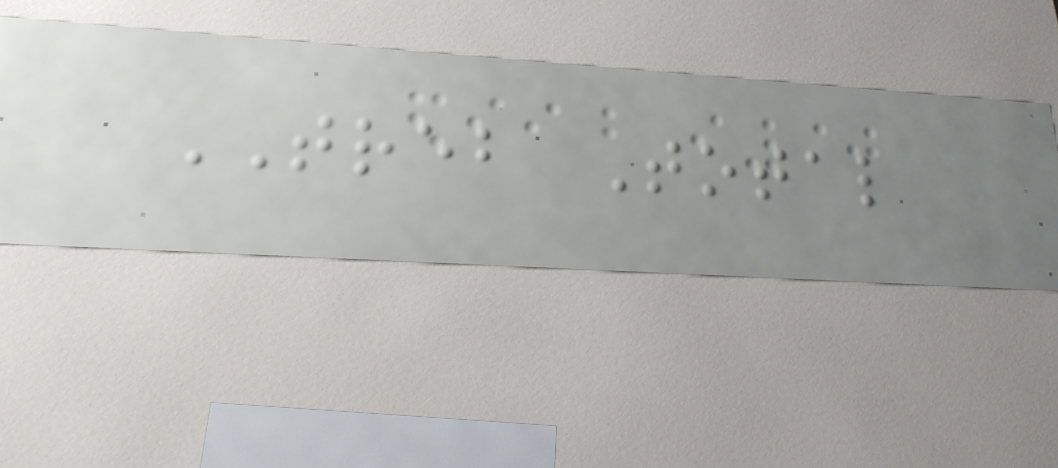TREB Total
